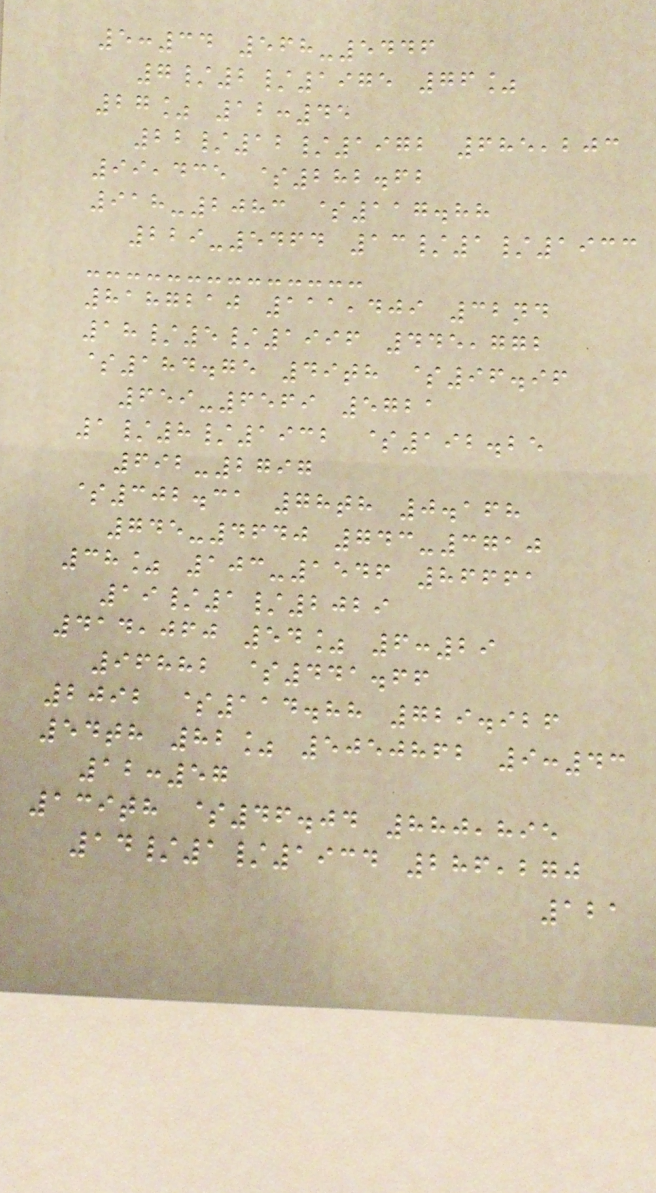5:34 568-5446
7/2/1975 76%
27% 12:45
22/12/1972 685,203
99,435 $282.62
918-2083 $117.88
229-5464 13/1/1933
8187210 111,409 32nd
18/5/1996 445,772
$184.75 49th $96.96
659-6569 5721
1/8/1932 $192.25
692-2797
$302.31 78th 0.168
745-4640 743-3710
38% 103-1546 86661
19/1/2029
414,060 54% 6:29
96882 $441.66
2092 $114.88 729.926
54th 82% 5050862 9:43
12:57
139th $46.04 880,895
14/1/1934 286,270
121
